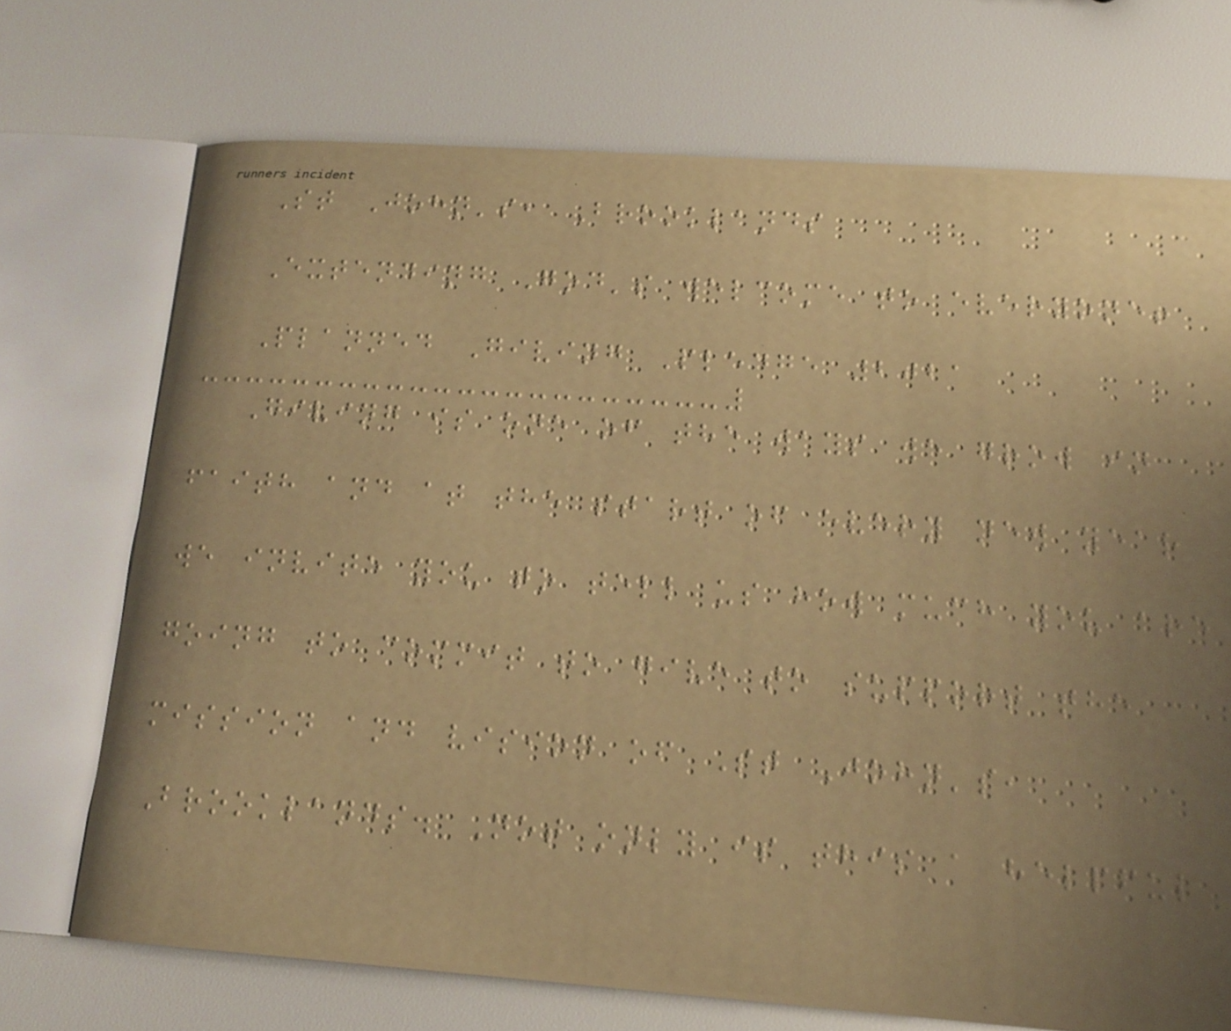St John's, Brooklands
Extending God's welcome to everyone!
Planned Giving Pledge 2021
Giving is one of the ways we grow in
faith and at the start of every new year
we invite you to tell us how much you are
going to commit to give to support the
mission and vision of St John's,
Brooklands. Not only is this a helpful
